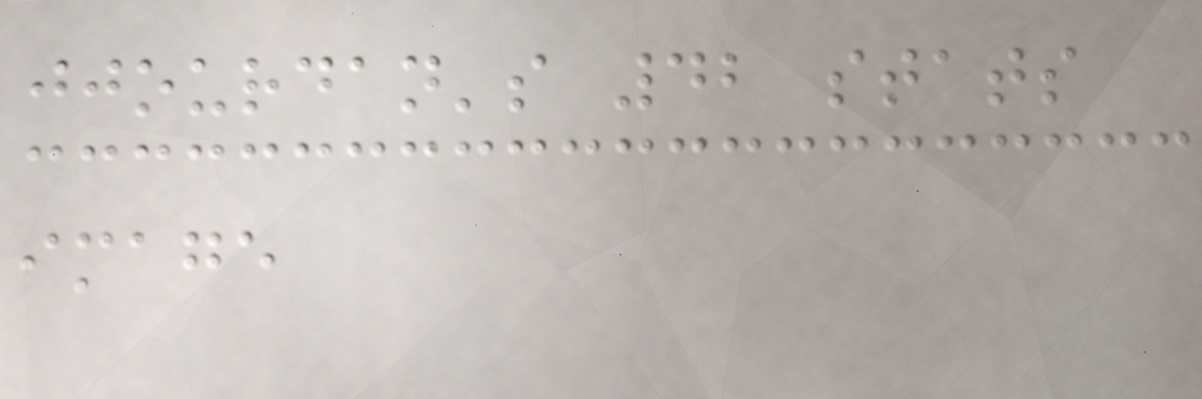jjourdan's 42 stats
image
